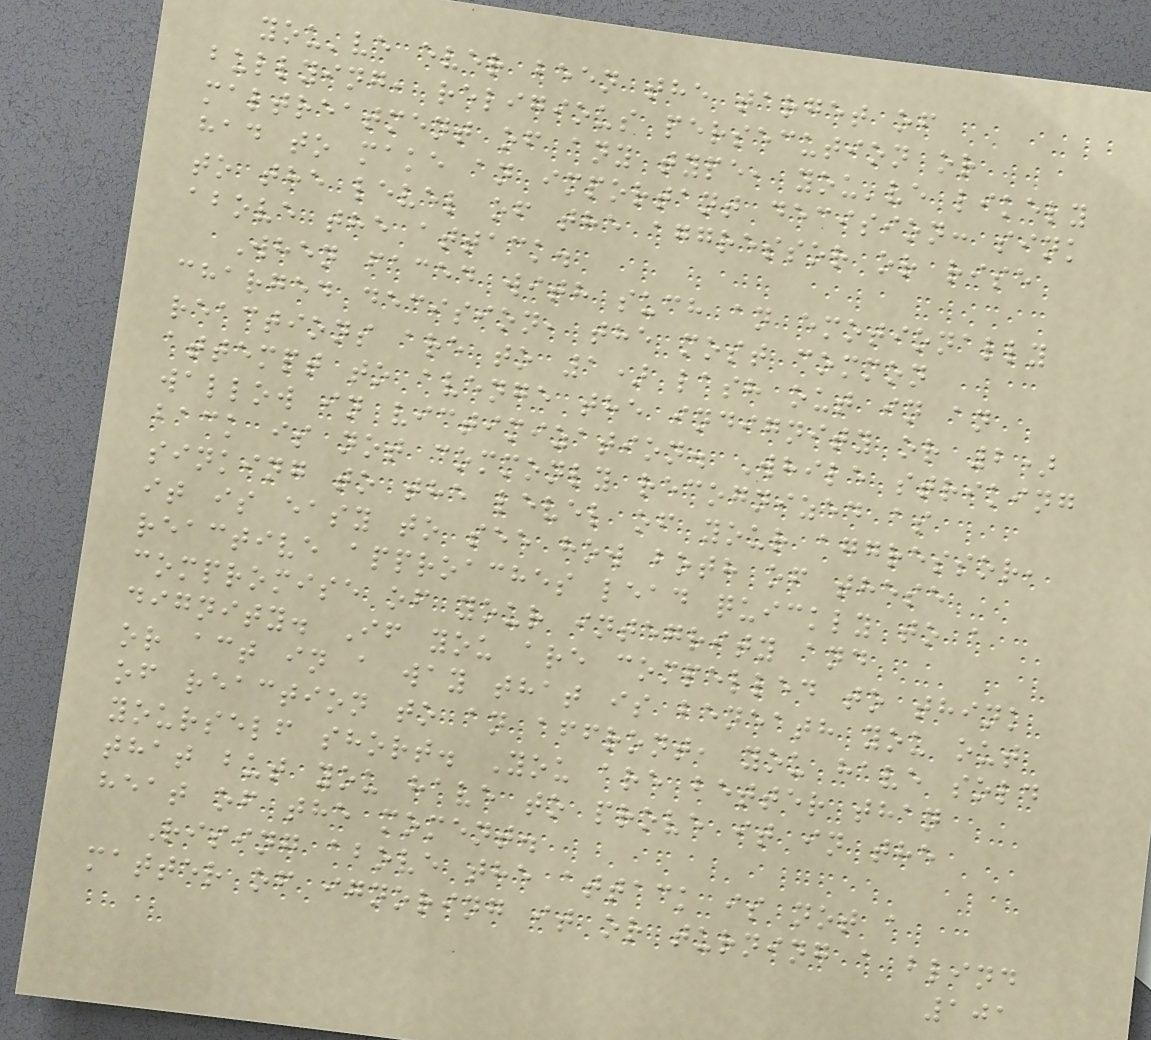you've ever been the target of
bullying, religious persecution or
maltreatment of any type, you've likely
had to make an important decision: sink
to the level of the aggressor or rise
above the attack.
When faced with such an emotionally
charged decision, the most common
reactions are to 1) lash out in an
attempt to avenge the indignity or 2)
wallow in victimization. While striking
back is not commonly recognized as
sinking to the level of your aggressor,
it is easy to see how both of these
reactive approaches lead quickly to a
compromise of your integrity and
dignity. If you are compelled to think
or act in a way that is beneath you out
of reaction to an affront, you have sold
yourself short. You are better than
that but you have to prove it in the
heat of the moment.
Rising above the attack is not a
matter of ignoring it or turning a blind
101
